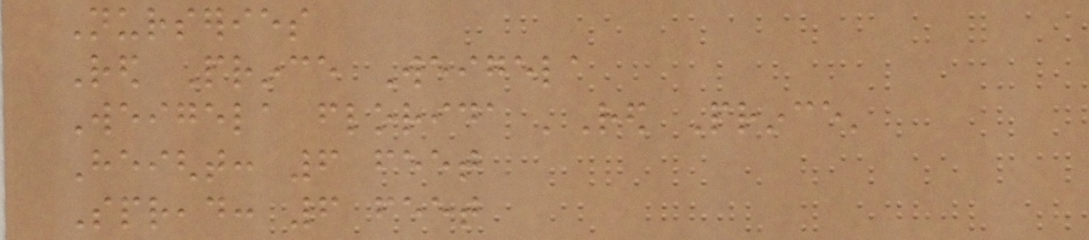Nurseries
Red Prince Weigela
Weigela florida 'Red Prince'
Height: 6 feet
Spread: 6 feet
